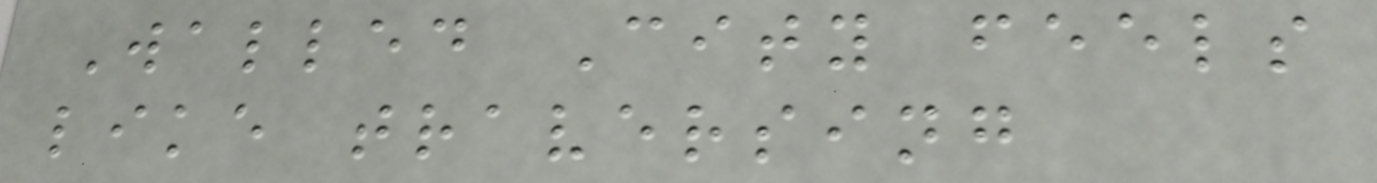Walled City feels
like traversing
